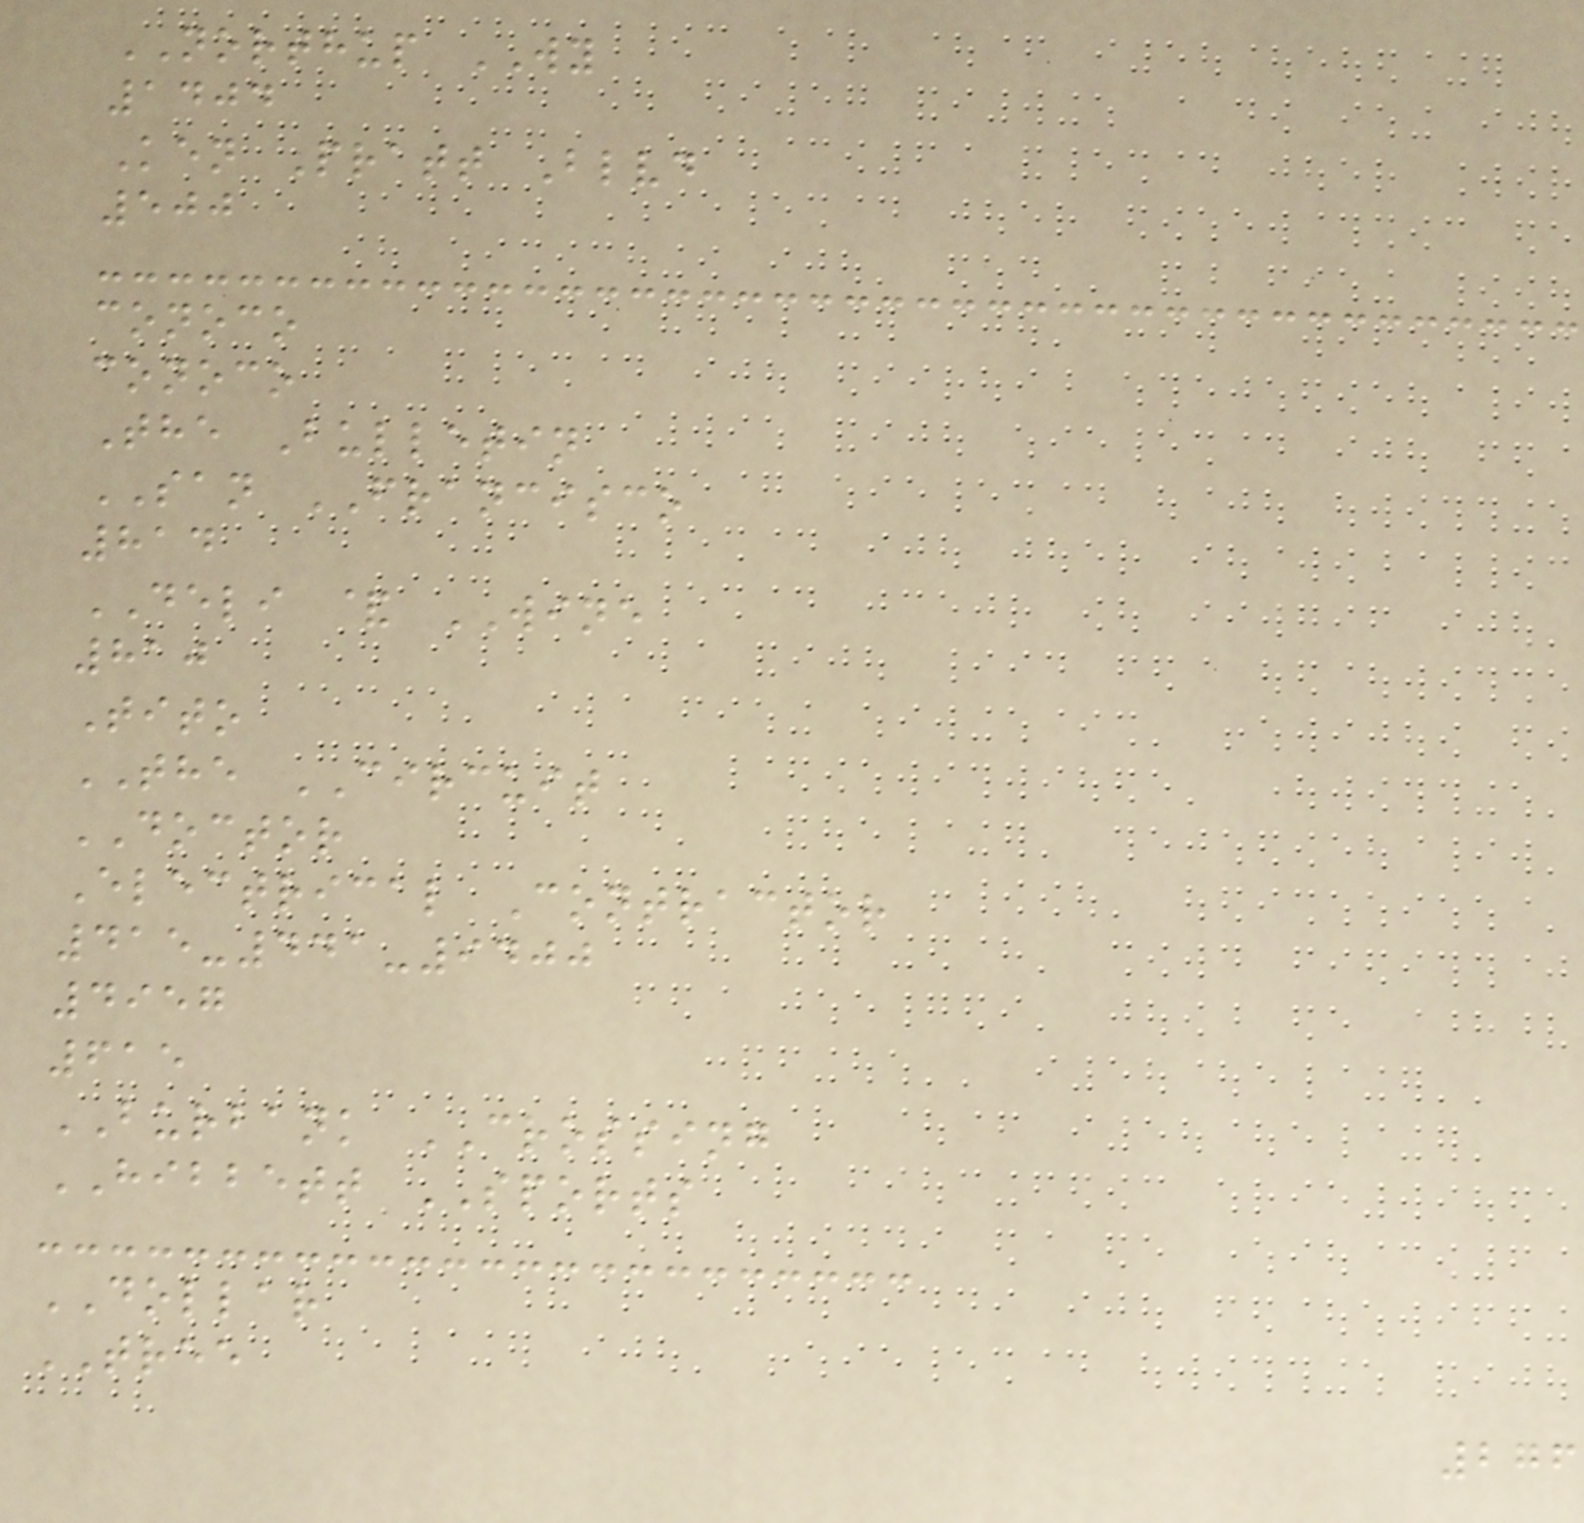NORTHUP WY
1404
Ken Pratt Blvd
500
conoco
conoco
The Bulletin
SAN FRANCISCO
814
DELI & WINE
810
Tito
THE CIRCUIT
DOCTOR
Electrical Contractor
415-441-9400
4957
615
BURBANK CROSSING
HIBBETT SPORTS
DOLLAR
TREE
276
